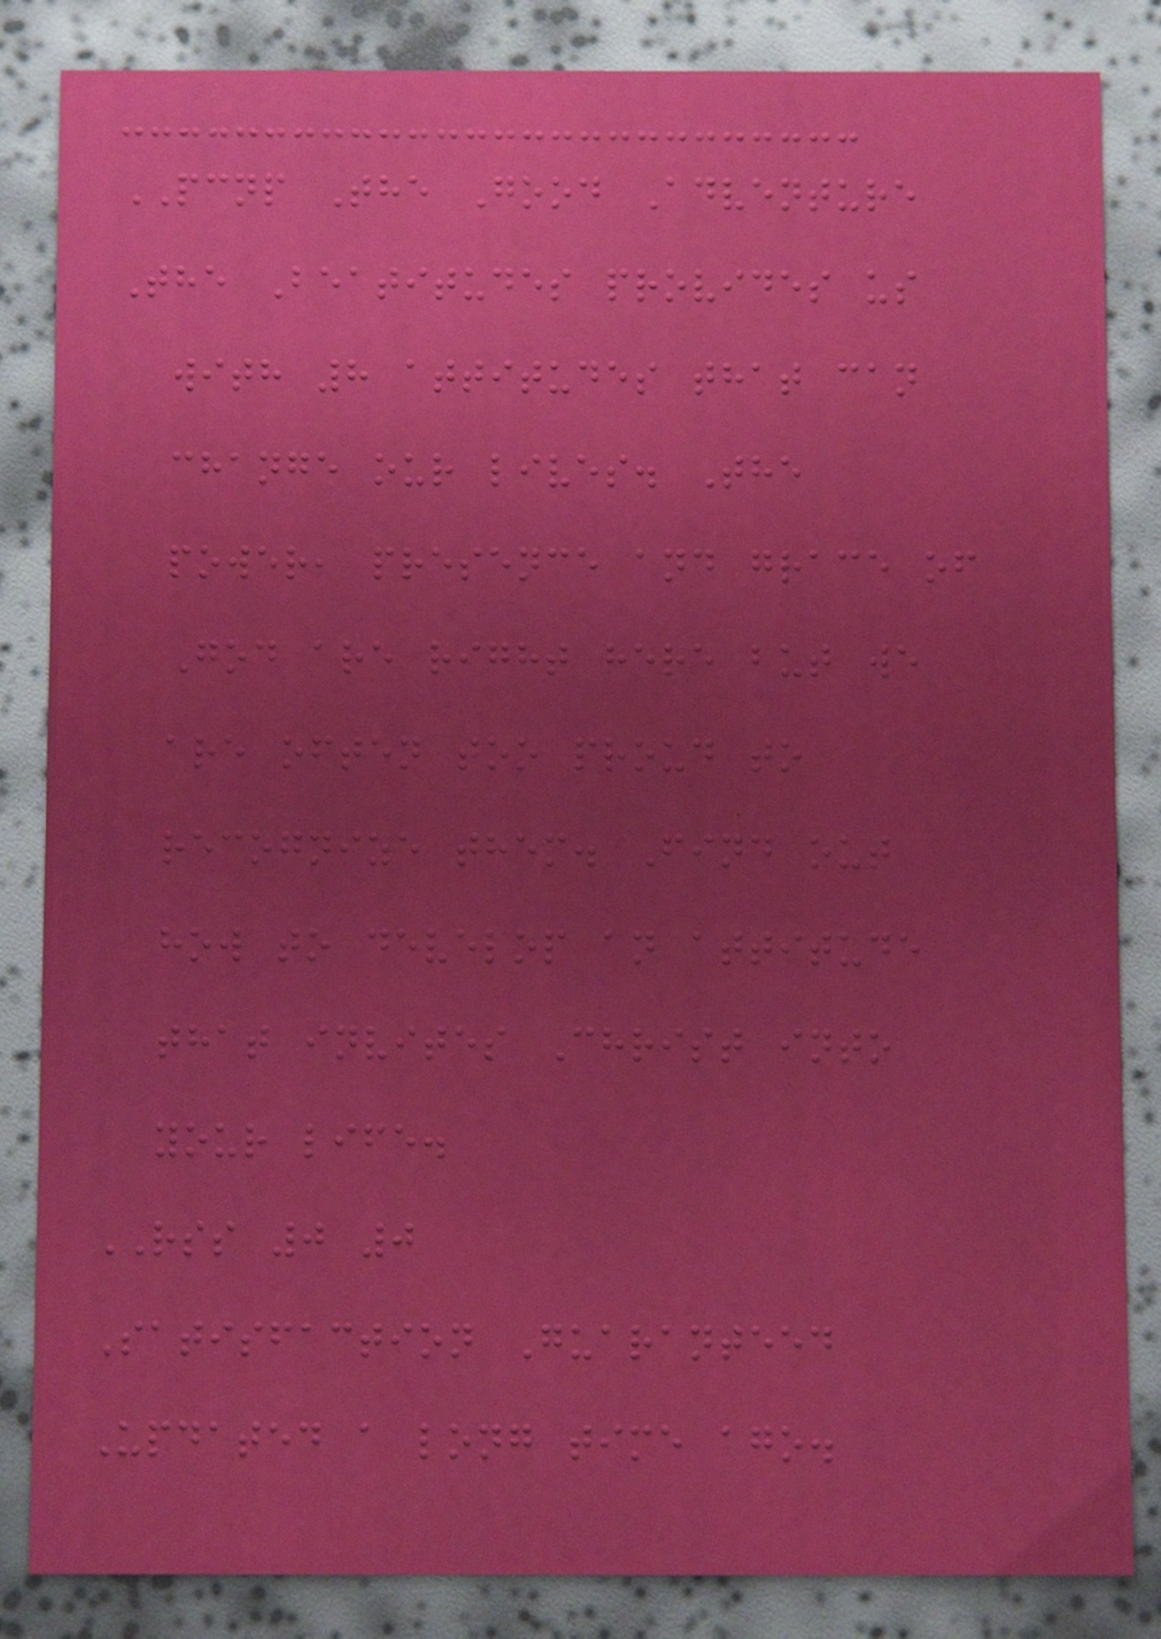PCNP The Good Adventure
The Beatitudes provides us
with 8 attitudes that can
change our lives. The
power, presence and grace of
God are right here but we
are often too proud to
recognize them. Find out
how to develop an attitude
that invites Christ into
your life.
RSS 0 0
Satisfaction Guaranteed
Updated a long time ago.
